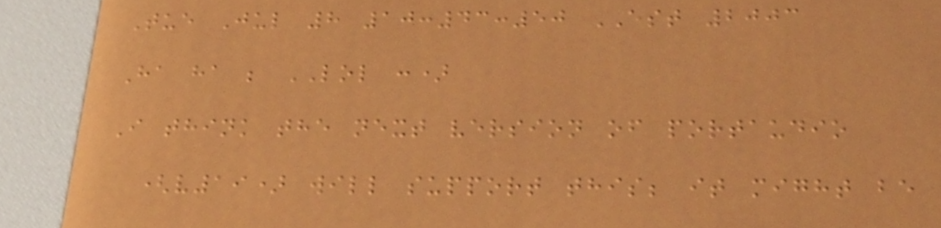Tue Jul 8 10:43:50 EST 2003
Ha ha ; LOL :)
I think the next version of portaudio
(v19) will support this; it might be
